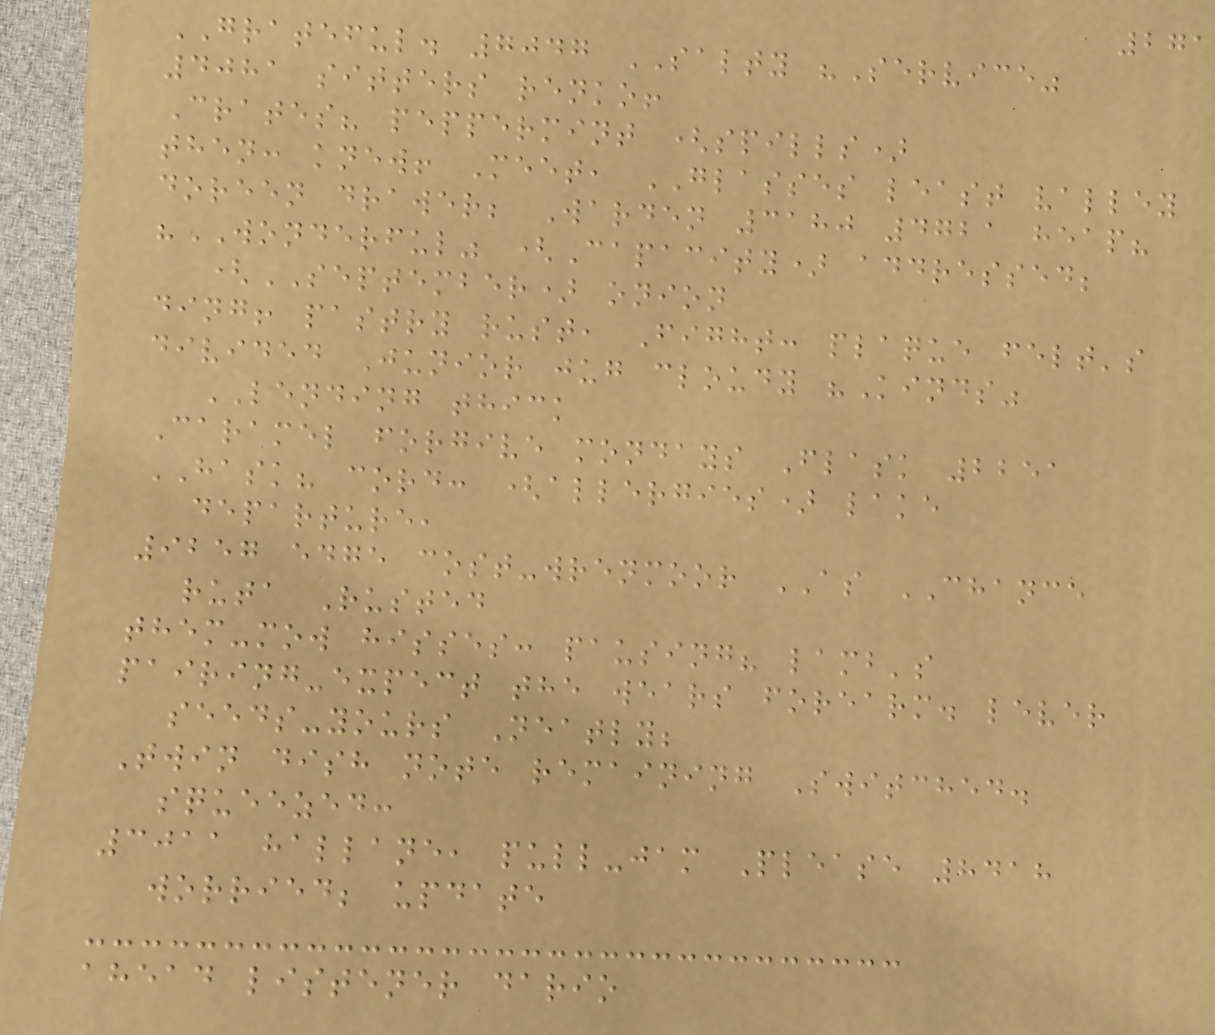271
GRATEFUL. 7047 SALTY "Service"
4081 sitters renko!
Crates? peppermint (spills)
then: knew! Meet, GLASSES least valley
doreen drawer; Warden 3180 4721 heap?
"WONDERFUL" (Capacity) addressed;
(SEPTEMBER) onion
ding! pastry rust, Fight: plaque felt's
divided Junior jug cloudy "Kinds"
LENDING thick
Caramel forgive mondays Flask 2251
HASK? cord: (allergies) lake
departure,
9257 edge cost-wrenmoor AS CHANCE
ruta Rusted
them-mow hisses: pausing? lamb's
pairing-expect the wears forearm. lever
seeds-yours Neatly;
Twin dish note remaining Switched.
squeezed:
3011 hallane, pull-jam Please 8418
worried; update
ahead listener dario
